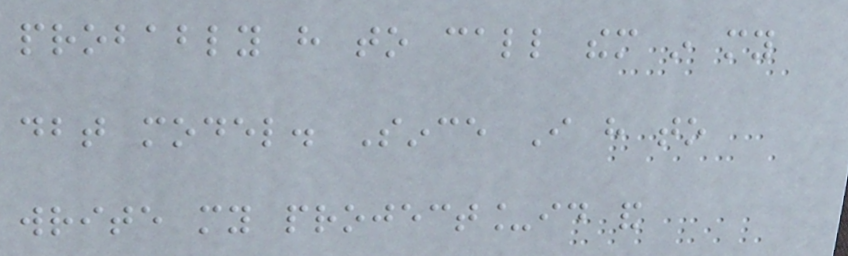probably have to call them in my
dbt model. Since I have to
write my project_id and
